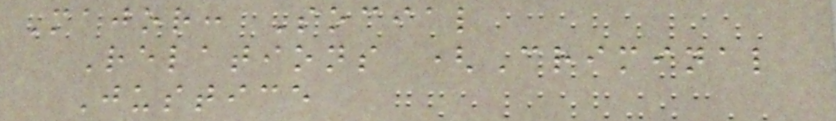Major: Social
Relations (Criminal
Justice
